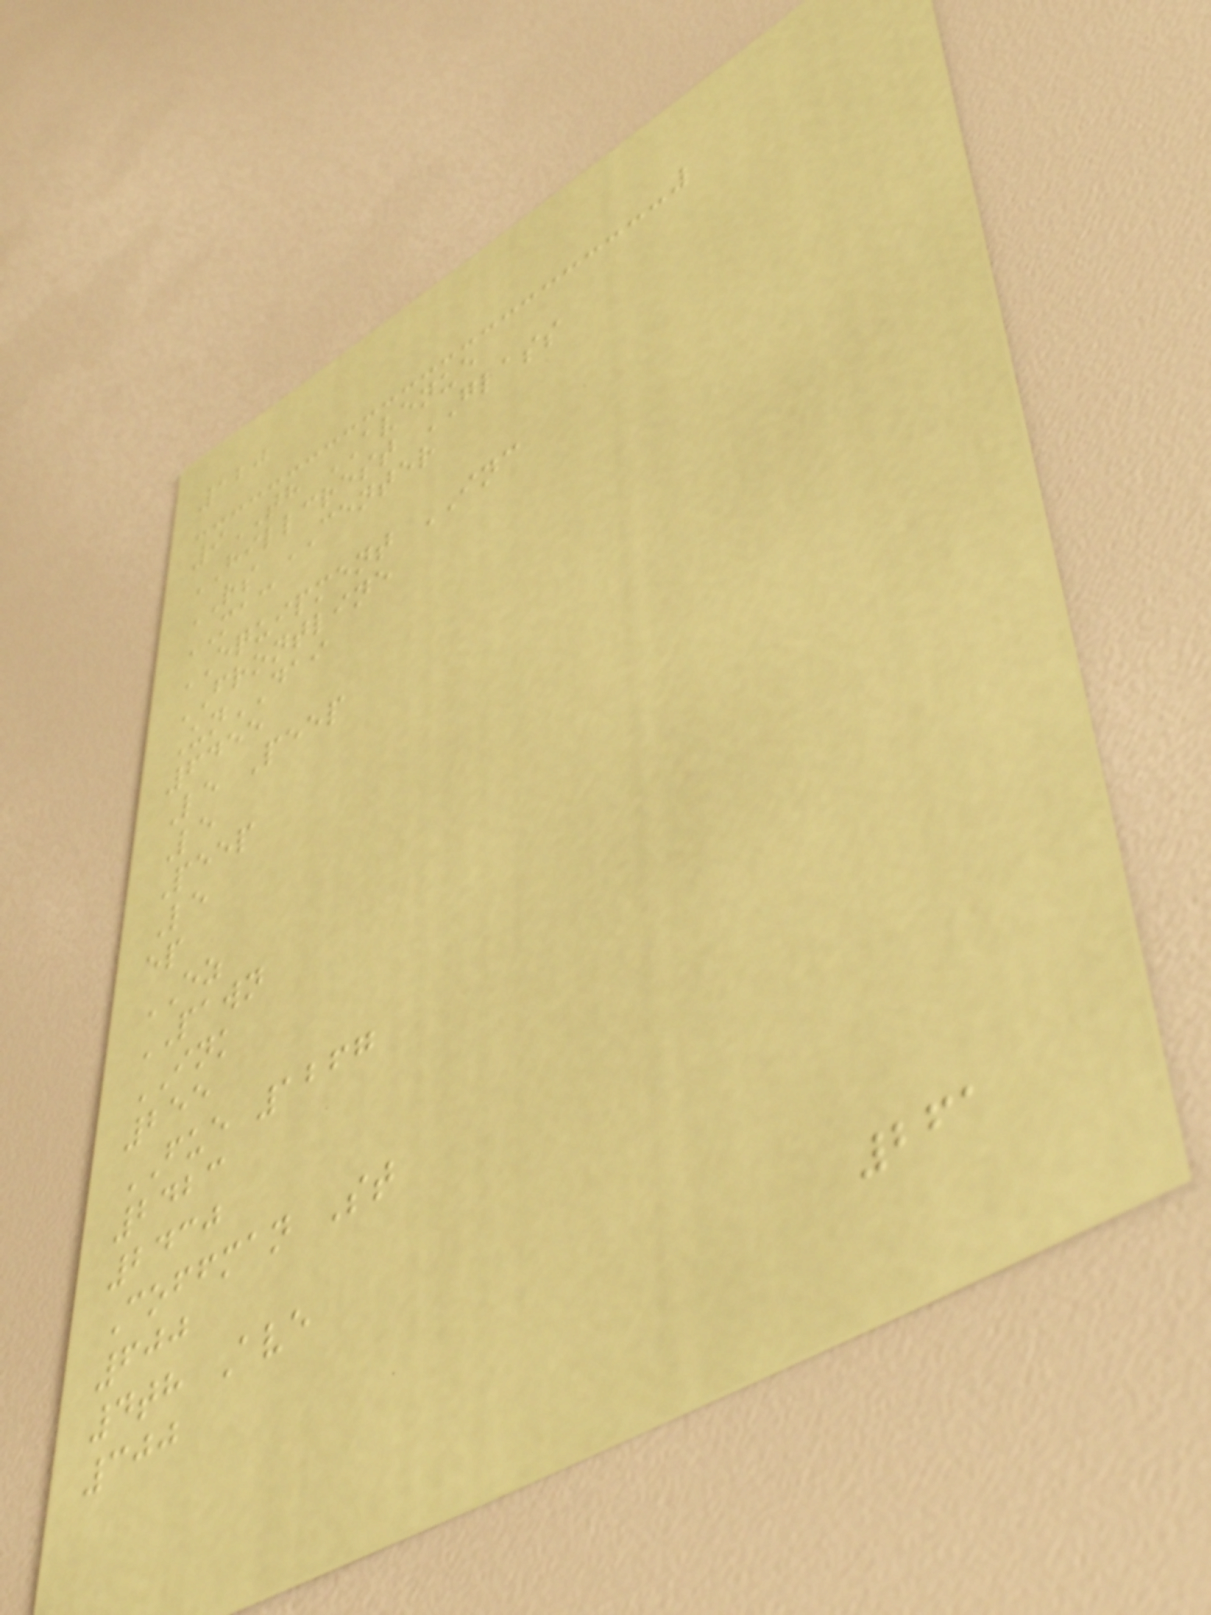120
9TH AVENUE
HILLCREST GLASS
RS CENTER
MAC
EQUIPMENT INC
FRONTLINE
UnDAI
6455
Le Peep
Le
Peep
Le
ep
EZ
PAWN
INK
255
FUE 1267
2423
2430
Coffman St
600
4th Ave
300
261
